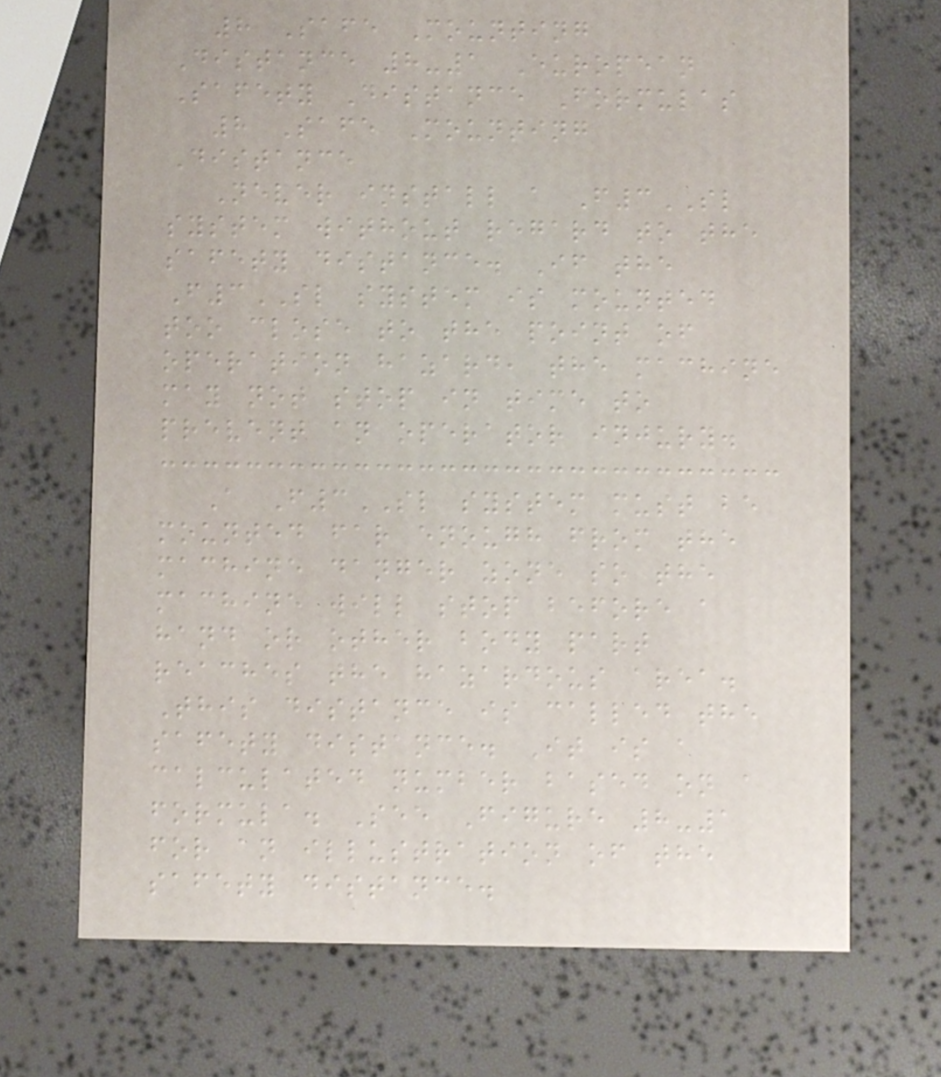8 Safe Mounting
Distance 8-1 European
Safety Distance Formulas
8 Safe Mounting
Distance
Never install a F3SL
system without regard to the
safety distance. If the
F3SL system is mounted
too close to the point of
operation hazard, the machine
may not stop in time to
prevent an operator injury.
A F3SL system must be
mounted far enough from the
machine danger zone so the
machine will stop before a
hand or other body part
reaches the hazardous area.
This distance is called the
safety distance. It is a
calculated number based on a
formula. See Figure 8-1
for an illustration of the
safety distance.
